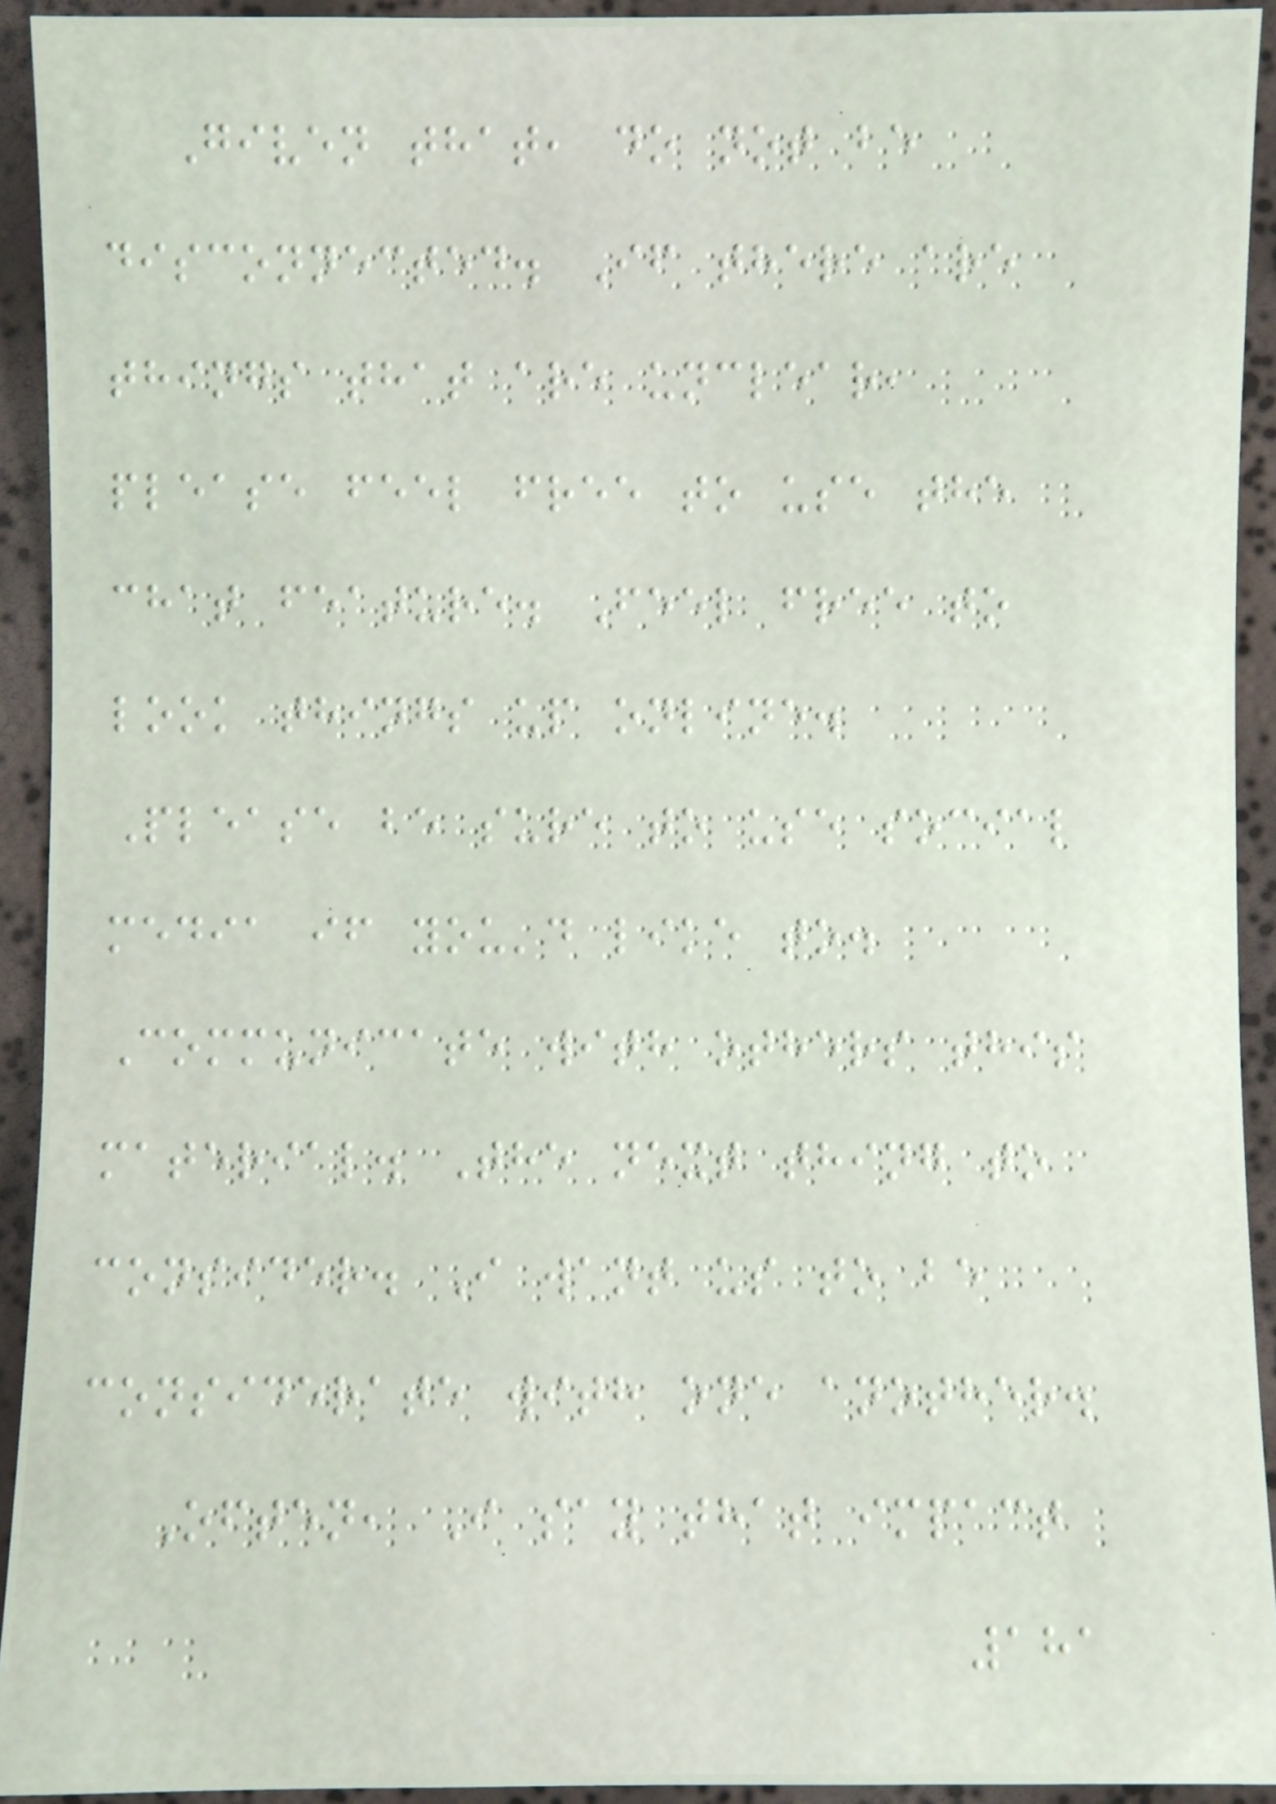Given that, do not be
disconnected. If there are
things that are unclear,
please feel free to use the
chat feature. Feel free to
look things up online.
Please be sure to use social
media if you'd like to.
Communicate with others this
material. The next thing to
consider. I want us to be
considerate with one another.
Often, I say that impact
181
